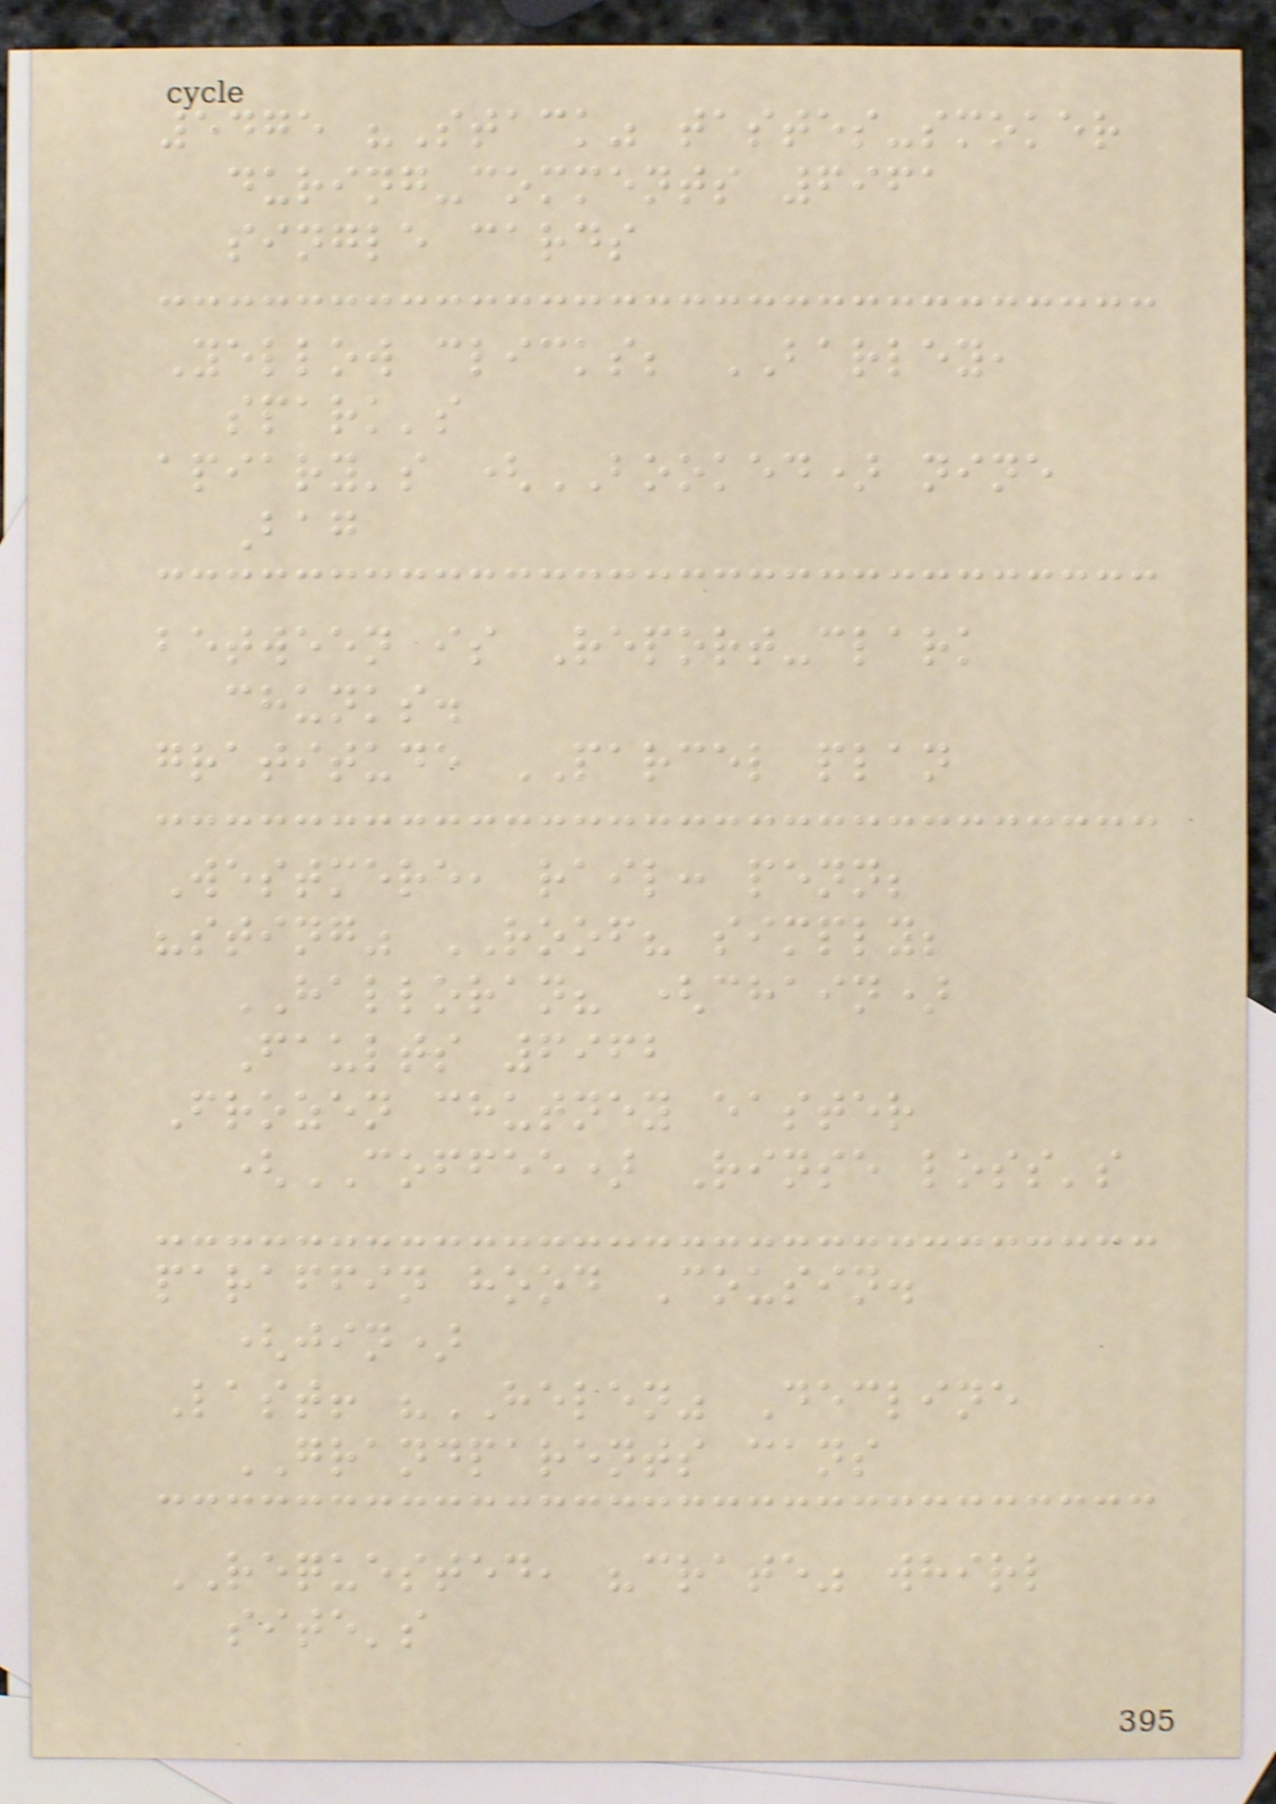5475 "Stack" tastes-smoker
during-comments 6961
single cards
Yellow clicks; BARLEY,
spark's
apiary's (BOOKED) nine
Bag
between is Report-clark
chunks.
gratitude PARCEL plan
Westmere, rail: penn;
"sting" ROOF? simply;
HALLORAN? (chain)
Faults 6962
Frozen chutney easter
(COFFEE) Rinse loss's
paraffin hood Cousin.
(jin)
Last! "HELEN" Decline
GRANDPARENTS cans
REQUESTED, "crate" whirl
site's
